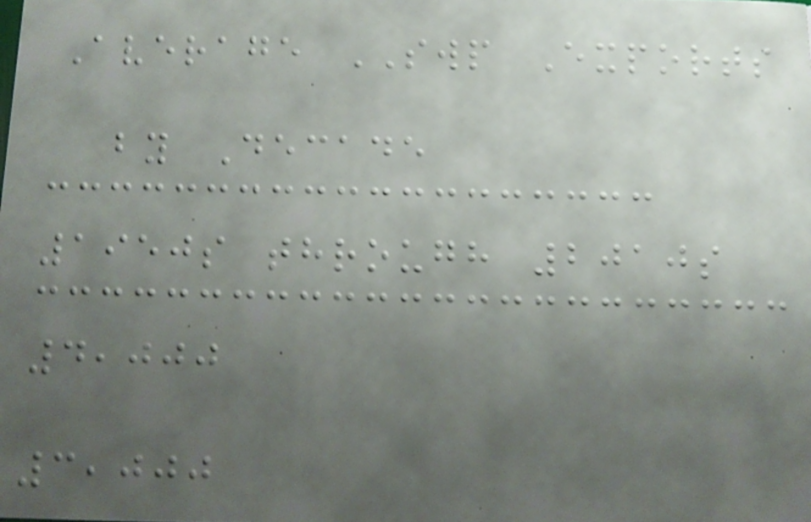Average SWP Exports
by Decade
1950s through 2010s
4,000
3,000
